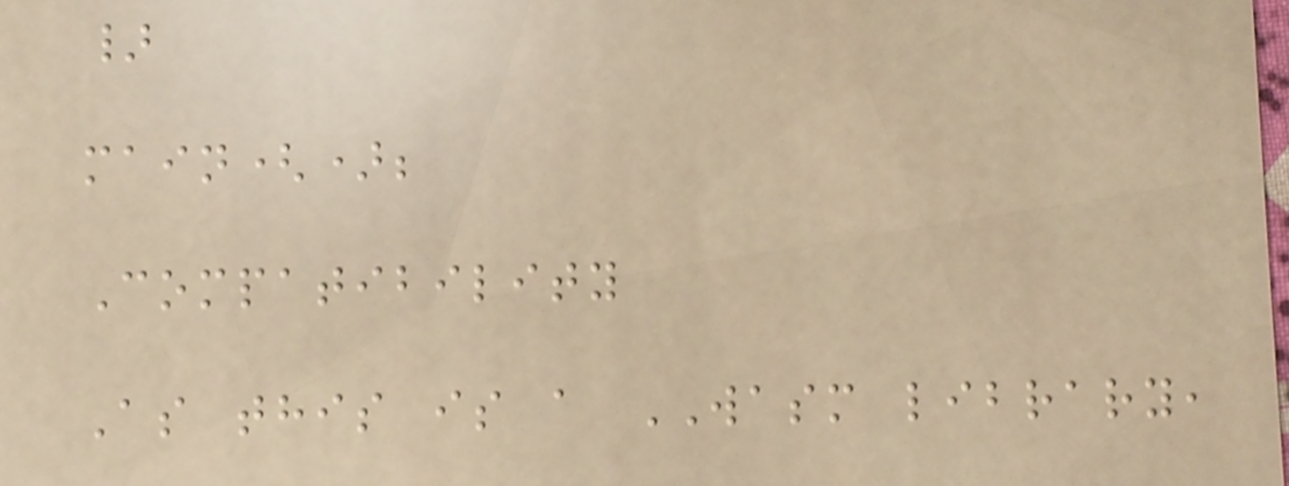}
main();
Compatibility
As this is a WASM library,
